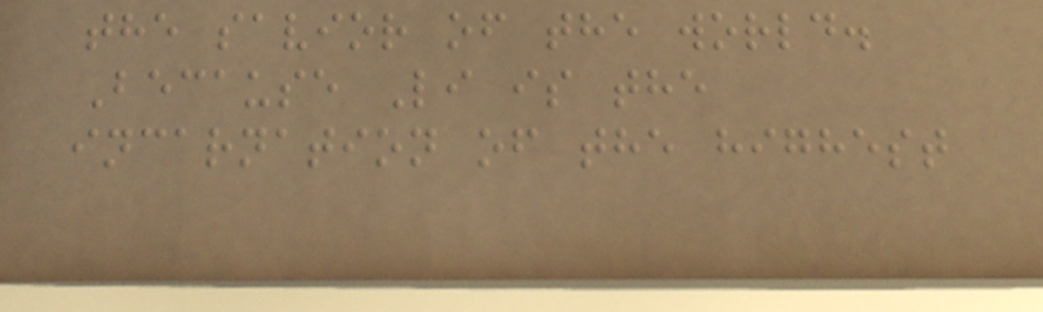the savior of the world.
Because Li is the
incarnation of the highest
